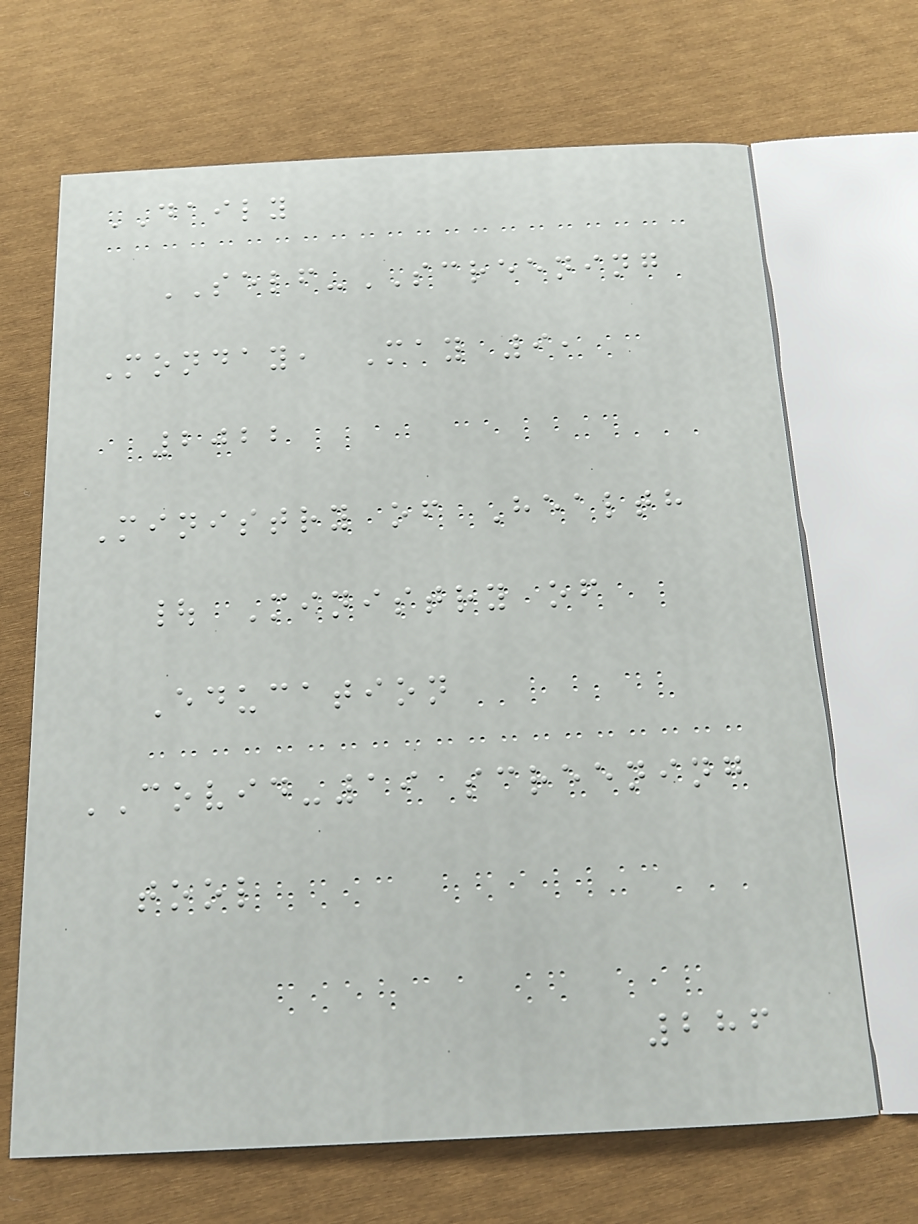DAILY
SELF-SCREENING
Monday, May 9,
2022
Ministry of Health
| Ministry of
Education
COVID-19 screening
tool
286
